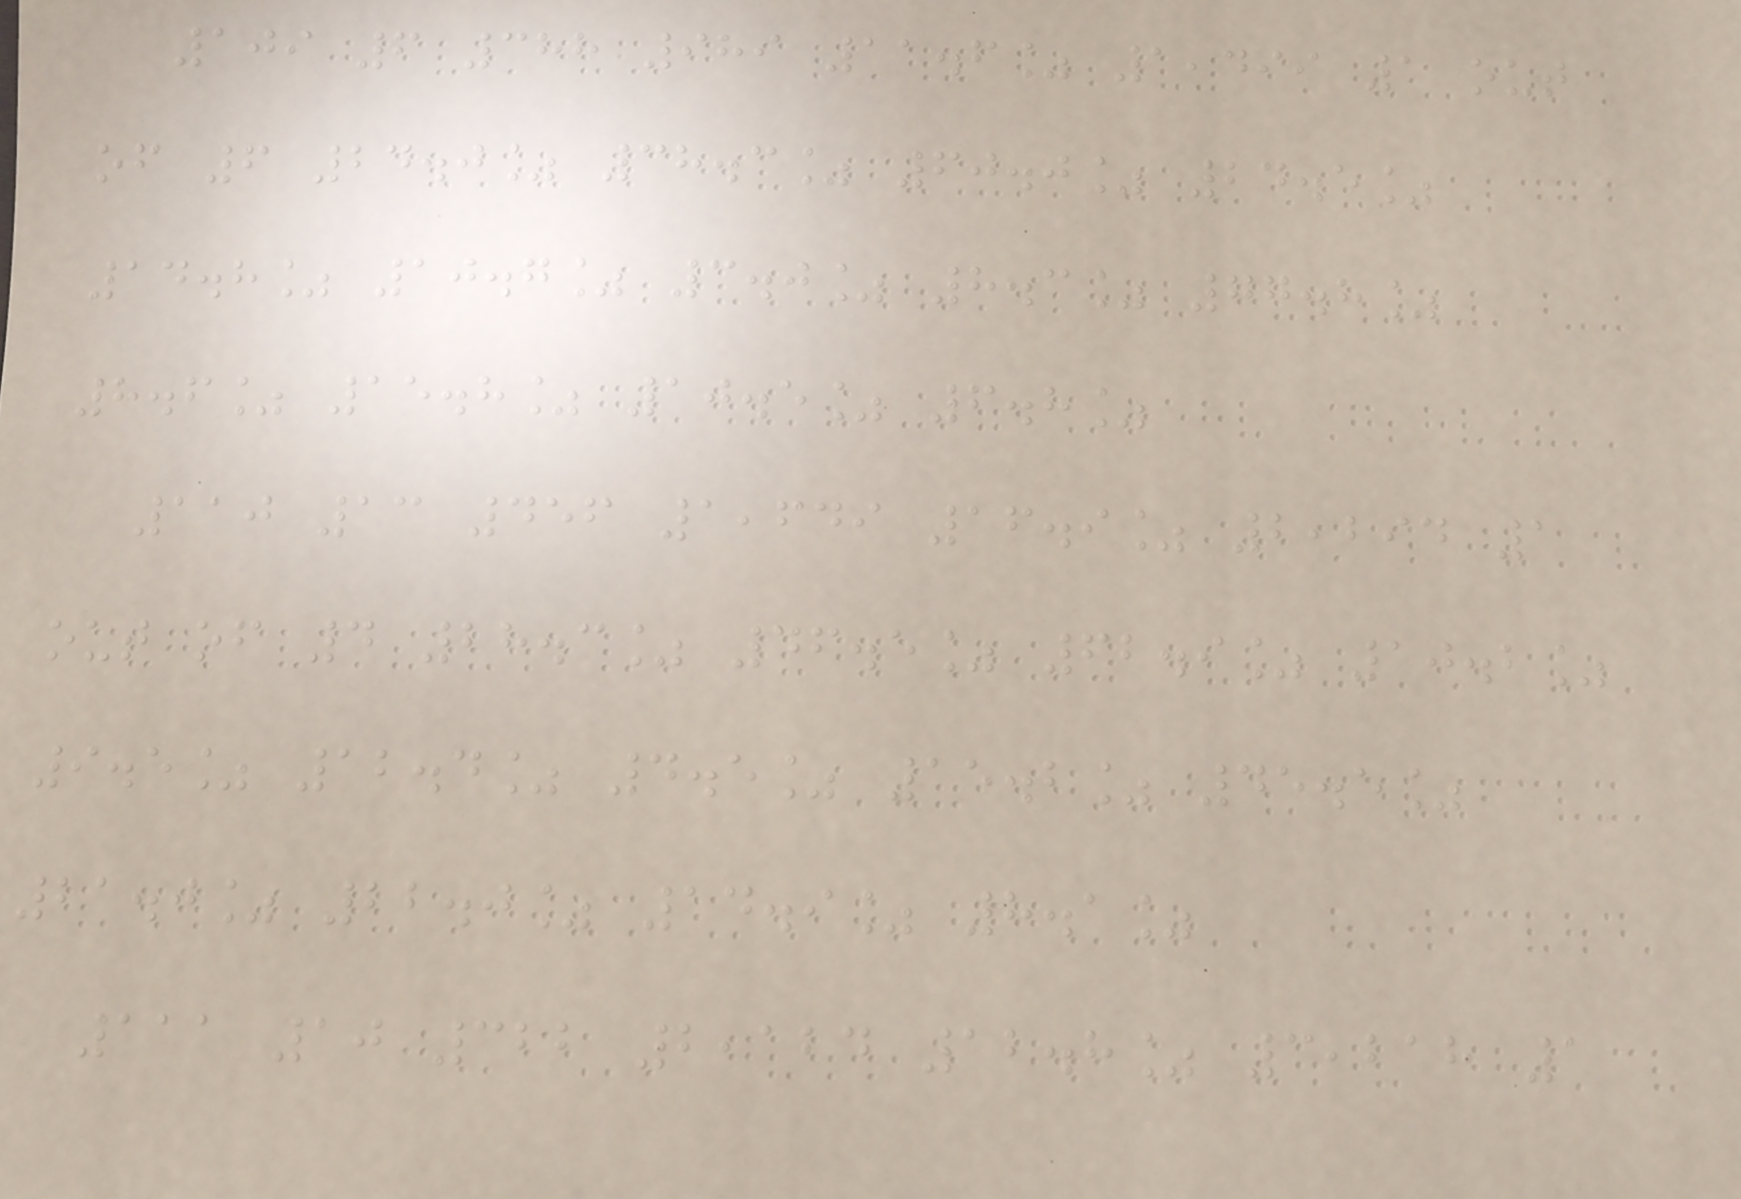109 6 388 989 11.6% 1,499 1 out
of 6 24.0% 38.3% 60.0% 24.5%
14.8% 10.7% 3.0% 8.3% 77.8%
8.6% 15.8% 10.5% 6.8%
110 13 456 1,649 16.9% 2,294 1
out of 4 28.3% 46.5% 62.9% 10.2%
9.5% 12.4% 4.5% 15.2% 45.5%
21.0% 22.0% 14.9% 8.1%
111 10 322 2,124 12.8% 3,218 1
